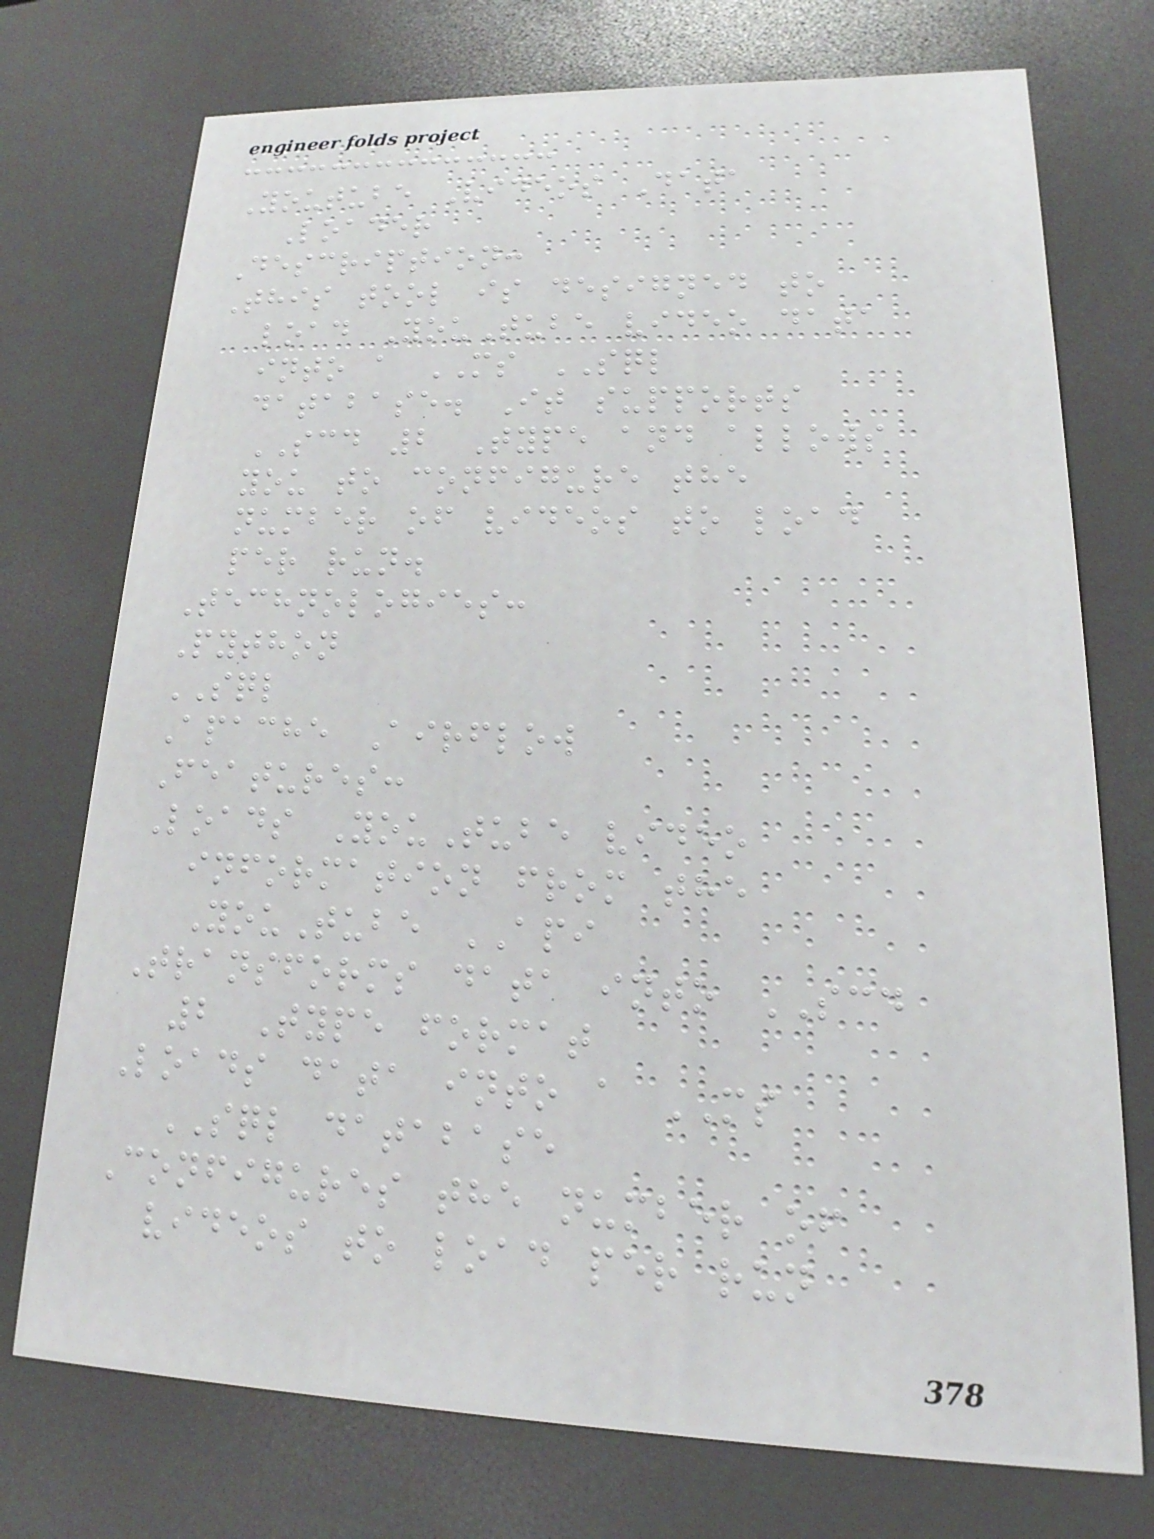Youtube Videos Data
Loader
Description:
This tool is designed to
load YouTube video data
into a MS SQL
database. It supports
SCD 2 Type and allows
you to configure the
number of videos to load
per run.
Technologies:
Python
SQL
Apache Airflow
Features:
Loads YouTube video
information from the
YouTube API
Transforms data into SCD
2 Type format
Loads data into a MS
SQL database
Configures the number of
videos to load per run
